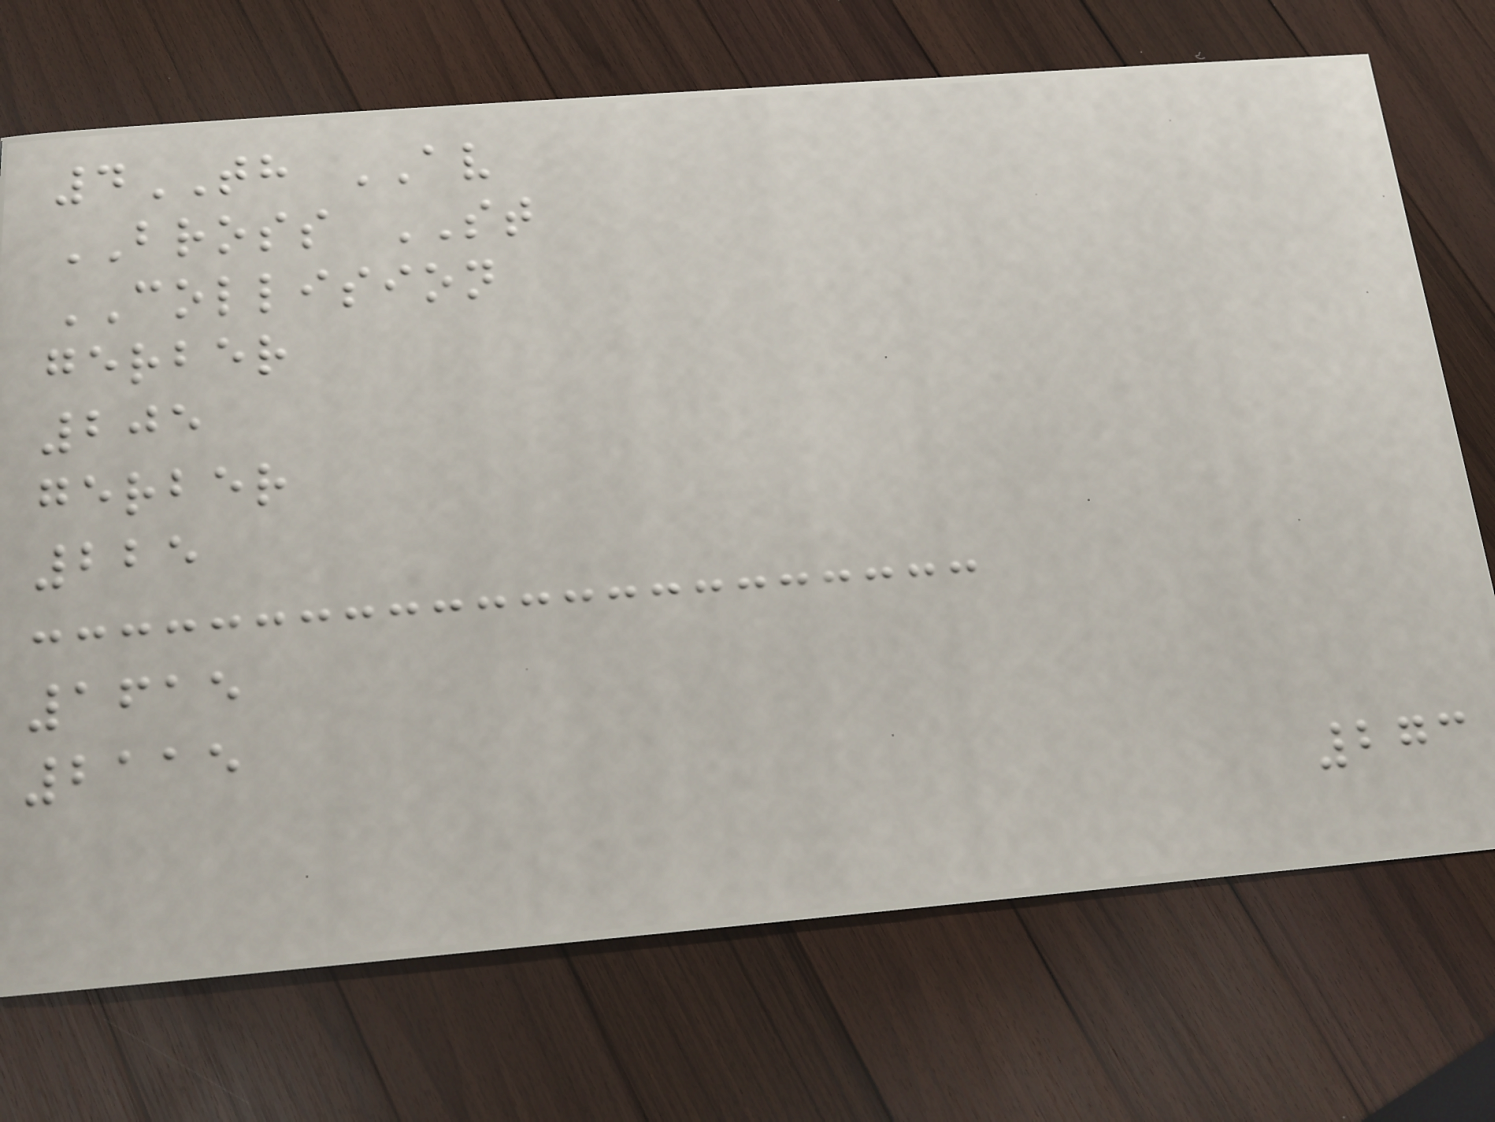4TH AV
BROSS ST
COLLISION
gerber
205
gerber
225
1615
2115
273
